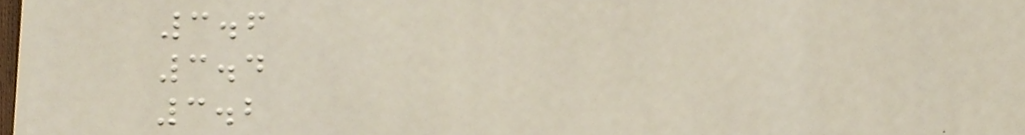3.6
3.4
3.2
